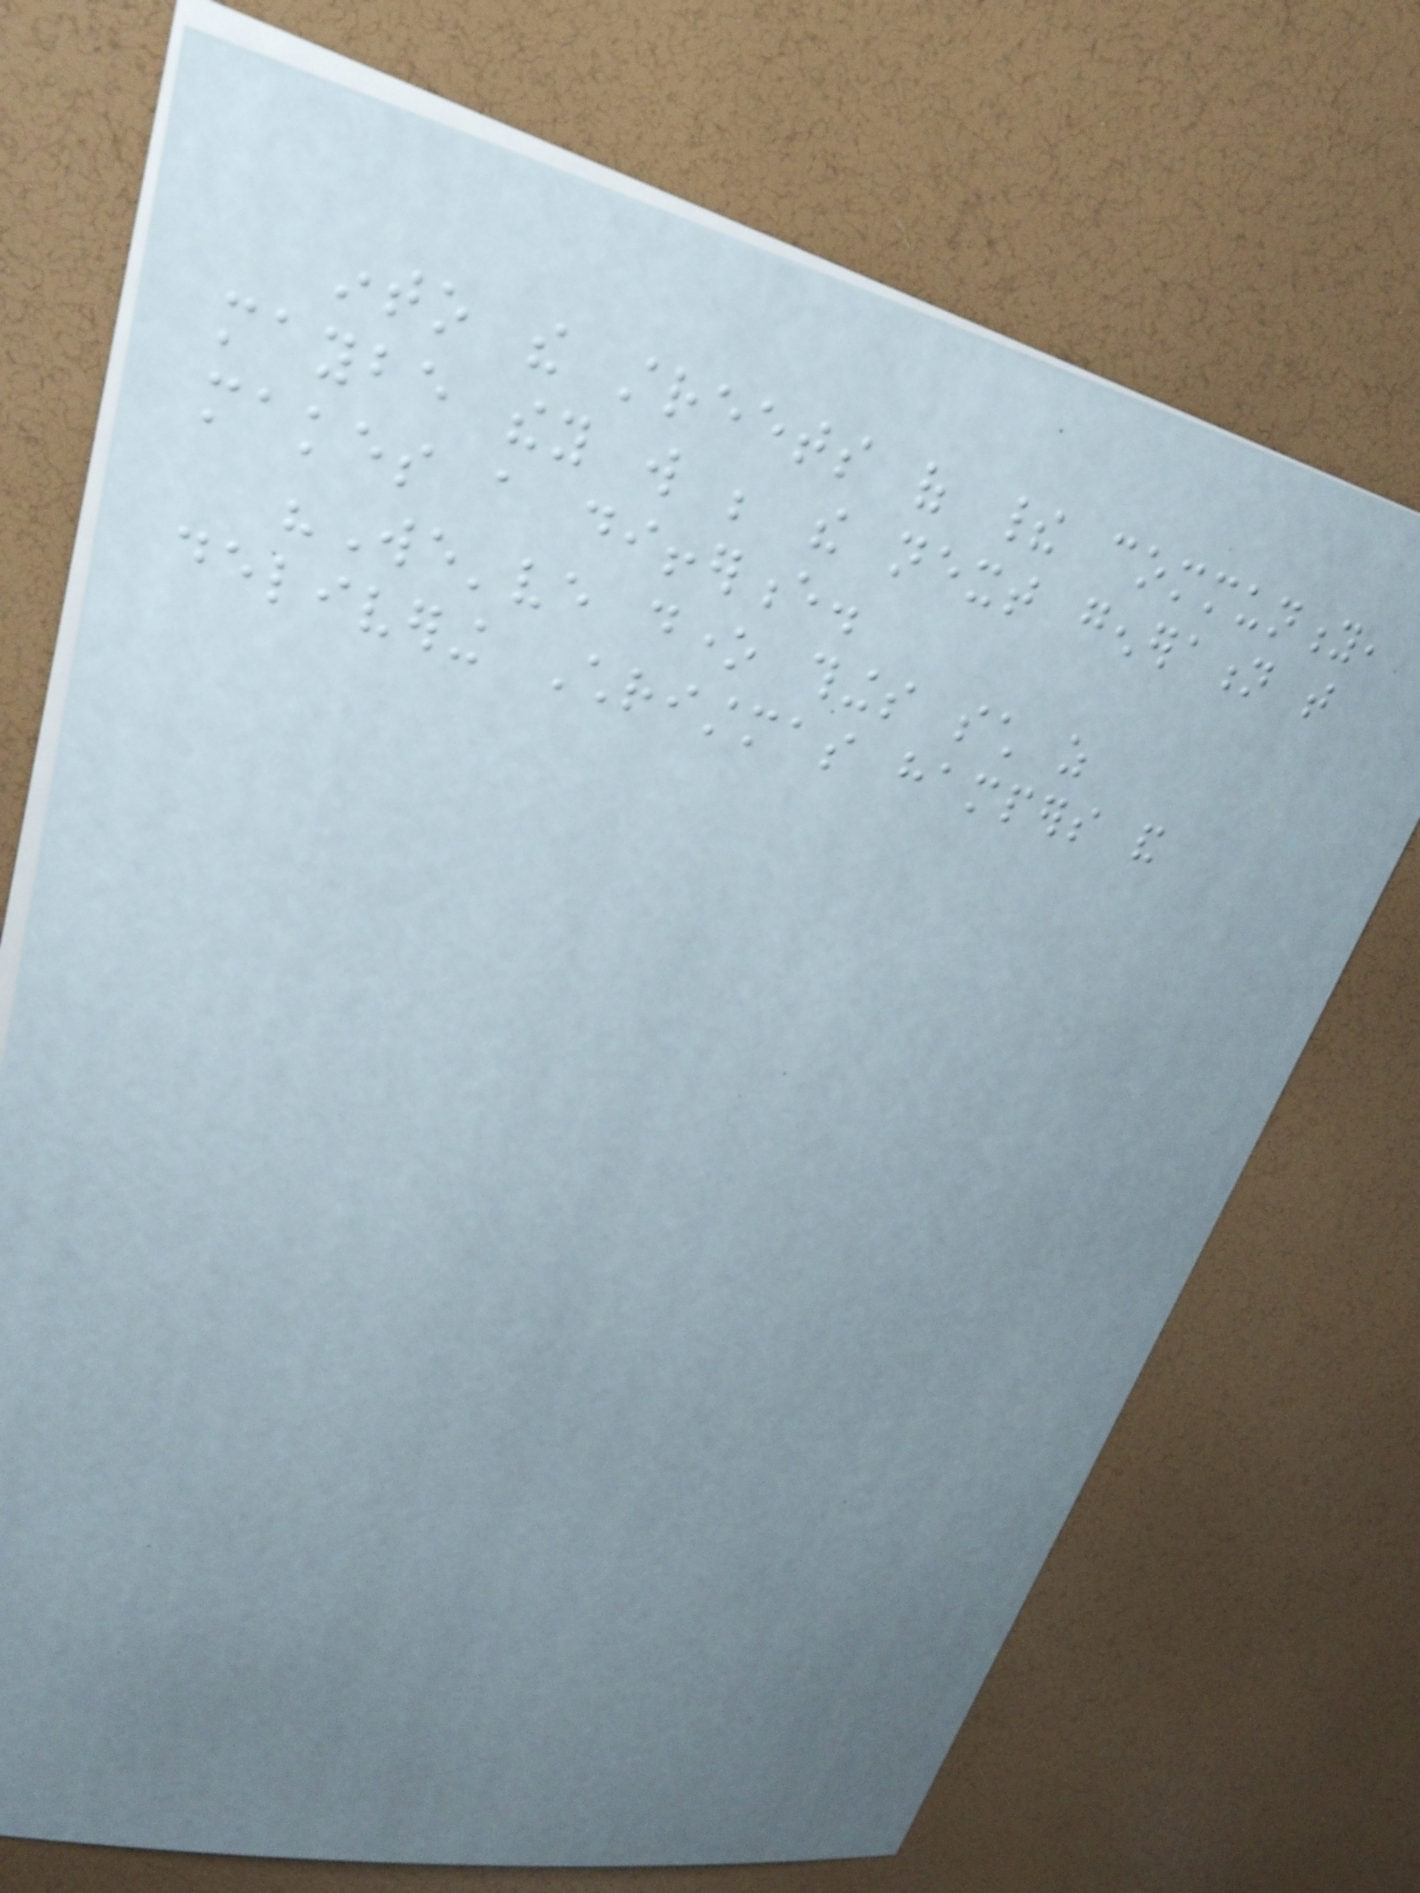into the streets of their community,
maybe they will be the next generation that
makes a difference.
"We've done things such as
delivering Christmas hampers and
